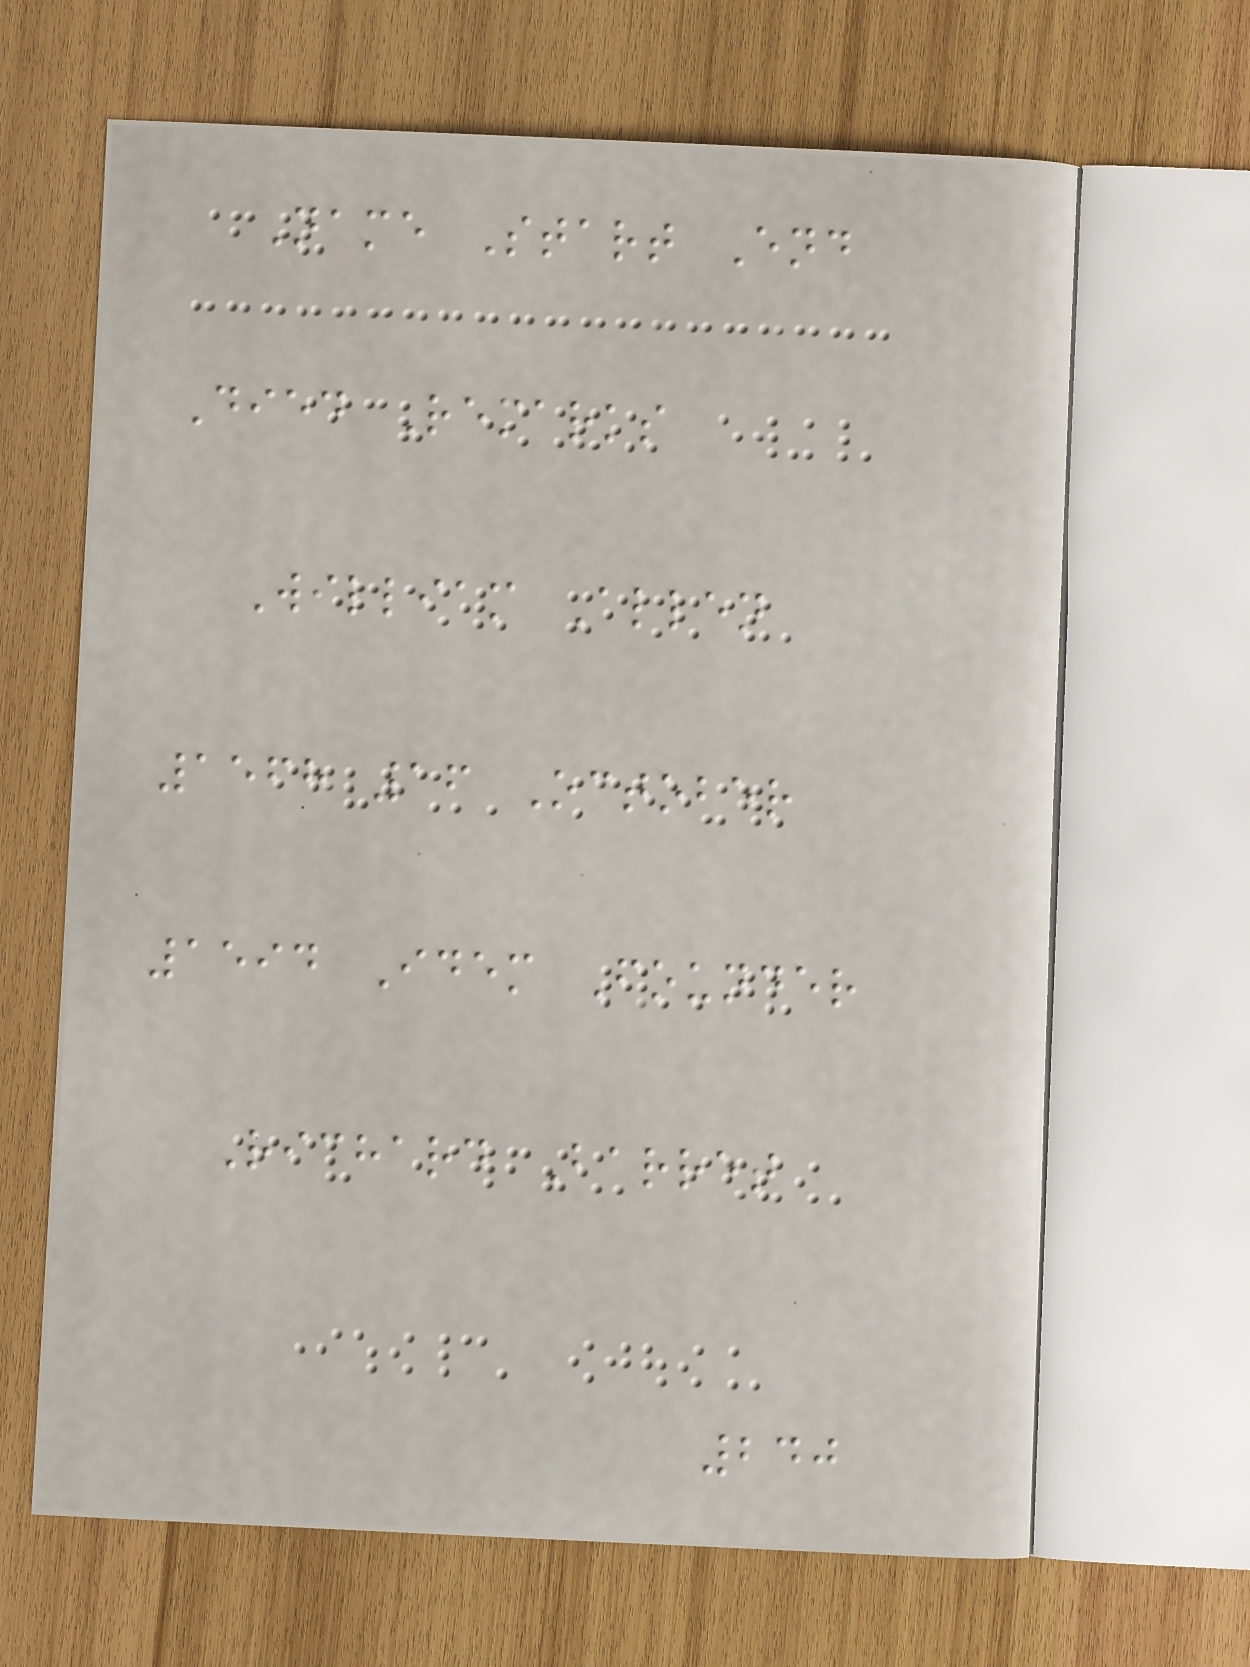Name Start End
Died Remarks
William Allen
1568 16 October
1594 Idem Founder
Richard Barret
240
